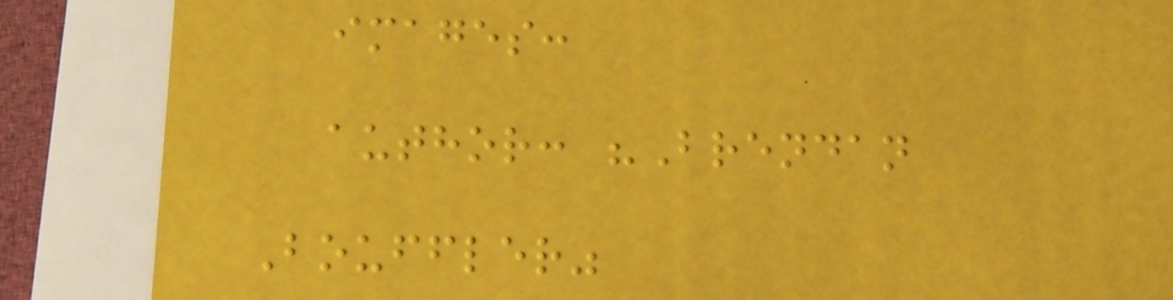images:
author: "Brendan
Bouffler"
